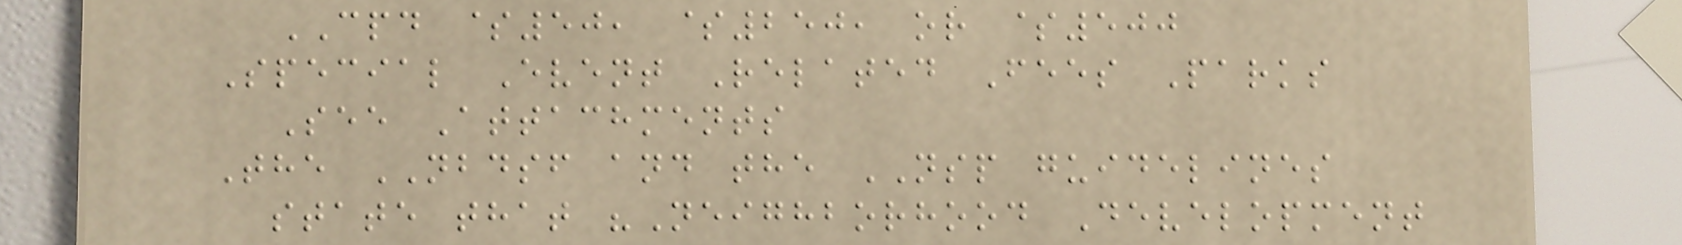CPD $50, $250, or $500
Special Event Related Fees Parks
See Attachments
The NBDSF and the NSP guidelines
state that "Neighborhood Development
